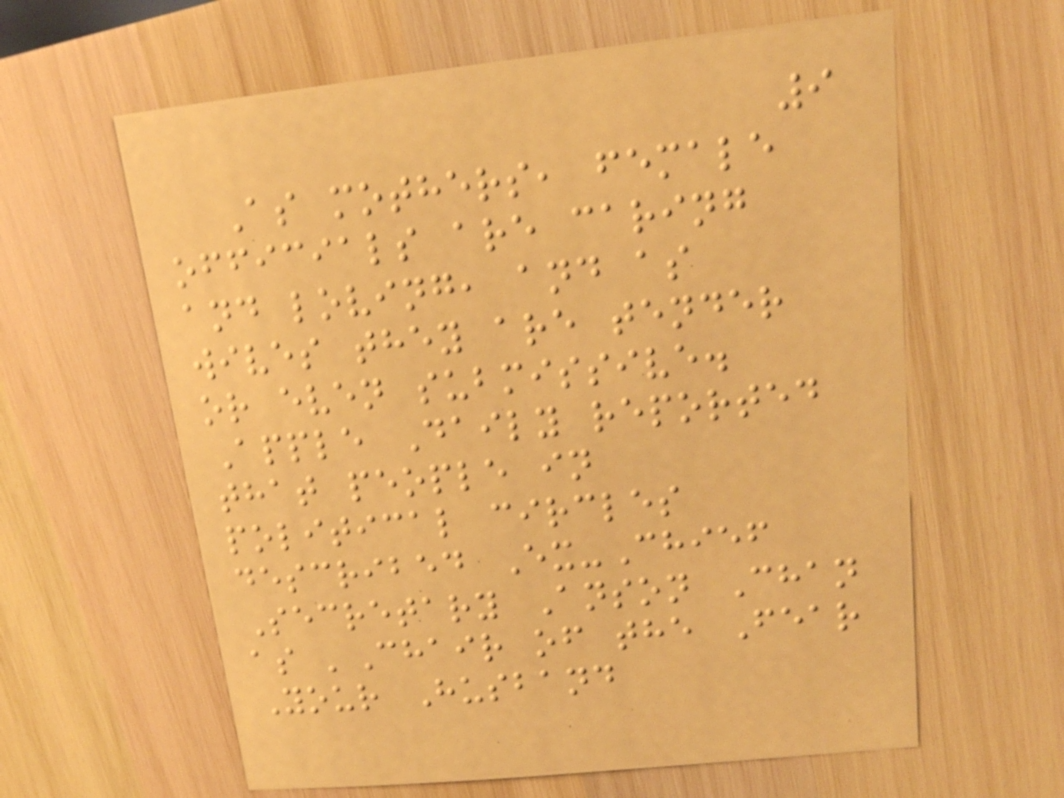9
As mothers, female
officials are caring
and loving, and as
wives they are tender
or even submissive.
Apple Daily reported
that people in
political circles
described Ex-Chief
Secretary Anson Chan
as 'Chair of the Fear
Your Husband
